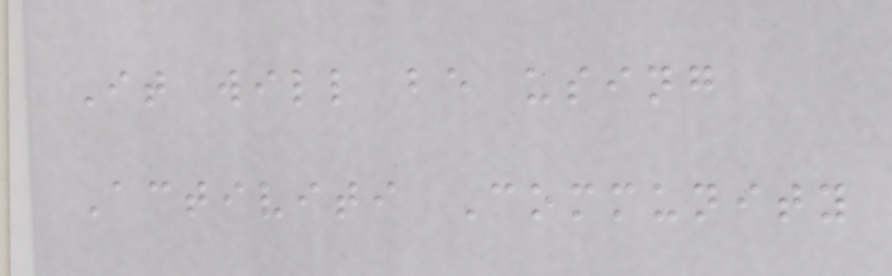It will be using
Activiti Community
